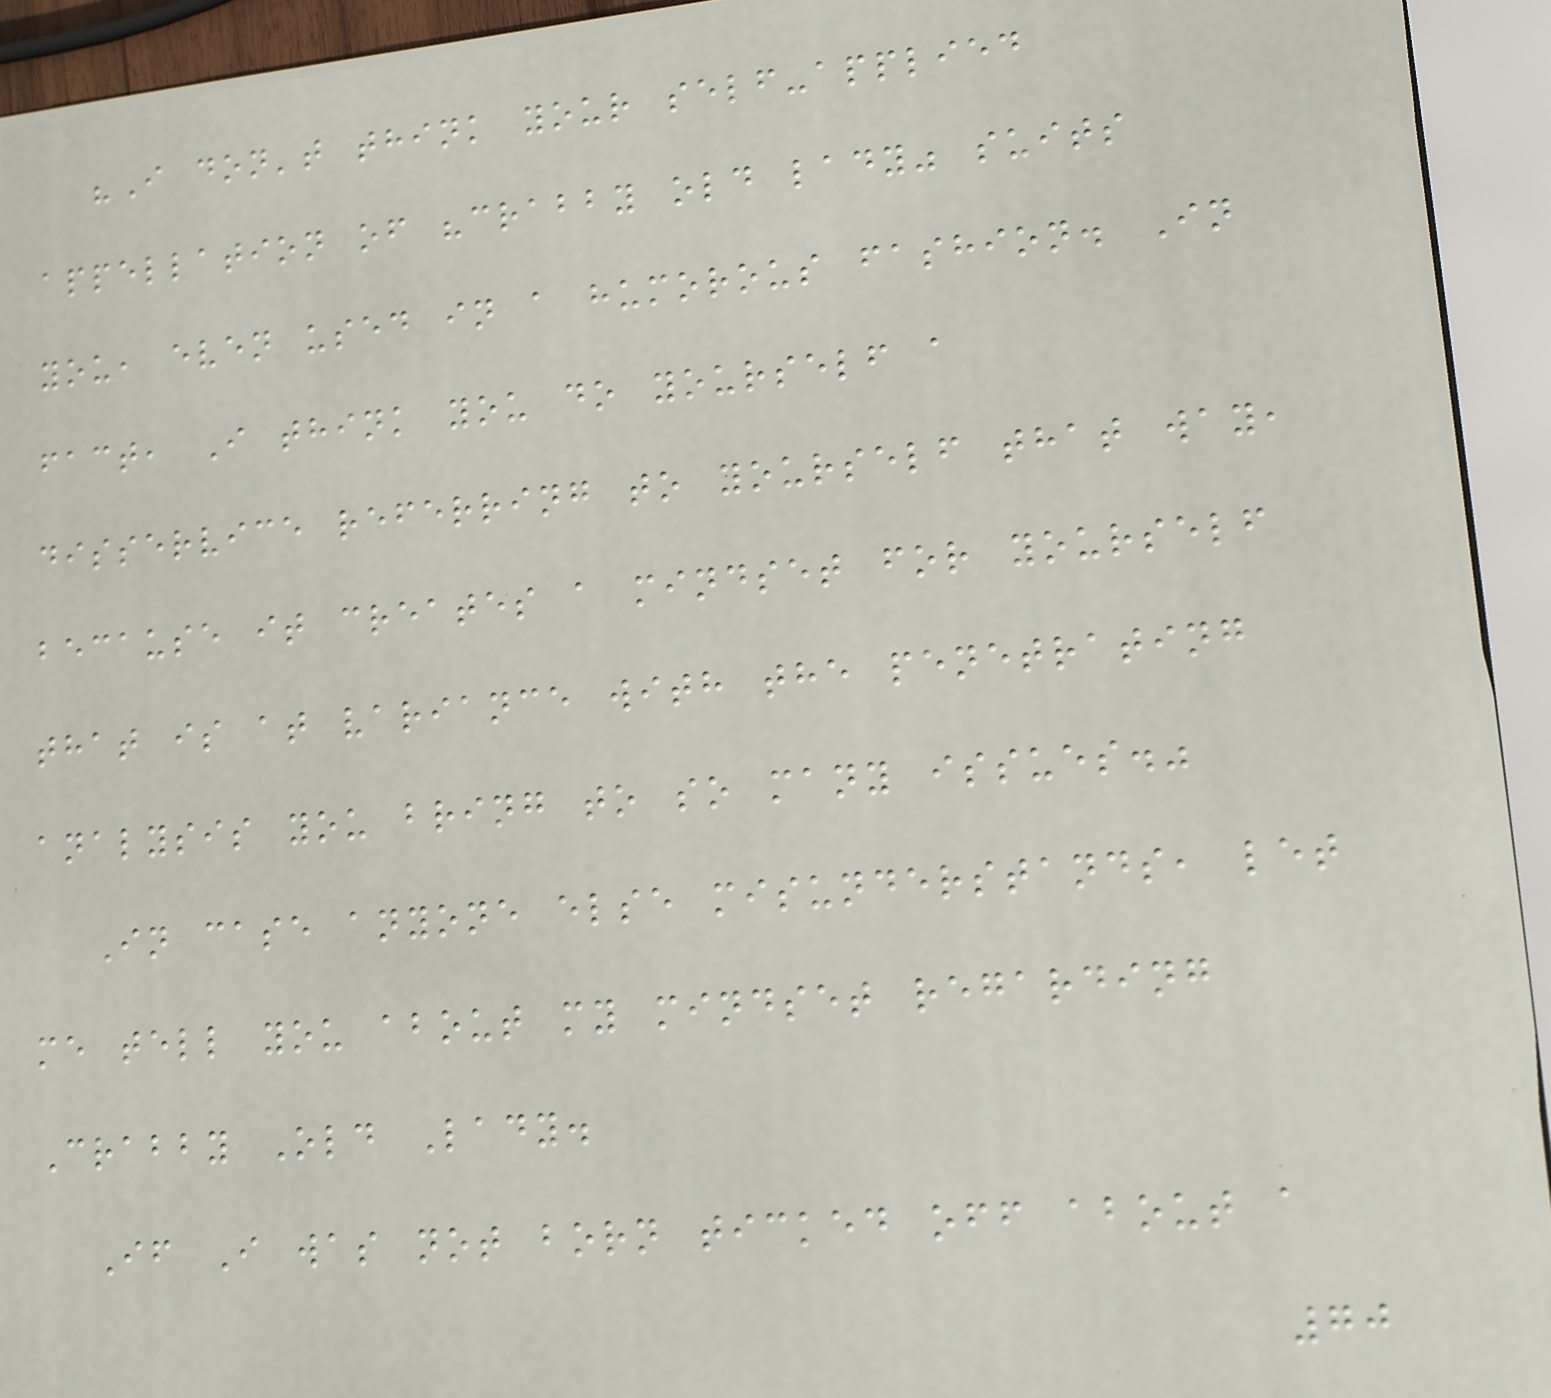"I don't think your self-applied
appellation of "crabby old lady" suits
you, even used in a humorous fashion. In
fact, I think you do yourself a
disservice referring to yourself that way,
because it creates a mindset for yourself
that is at variance with the penetrating
analysis you bring to so many issues."
In case anyone else misunderstands, let
me tell you about my mindset regarding
Crabby Old Lady.
If I was not born ticked off about a
70
